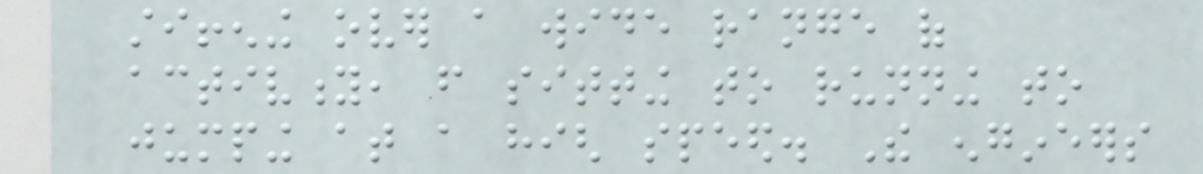stiffening over a wide range of
activity, from sitting to running to
jumping at a high speed. The engineers
